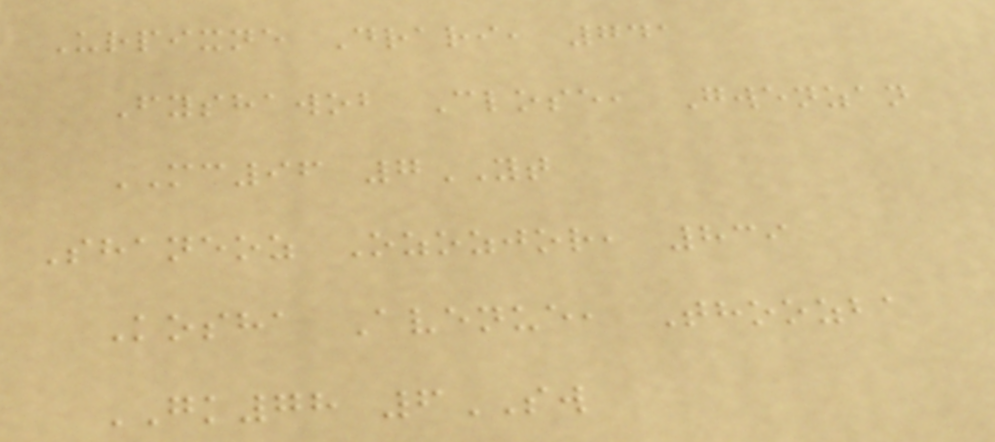Urpixne Drari, 741
Fyshawob Close, Gwenzan
MC96 7YT
Shaneoz Ozozjor, 839
Kosha Avenue, Thoozba
GK78 6SW
